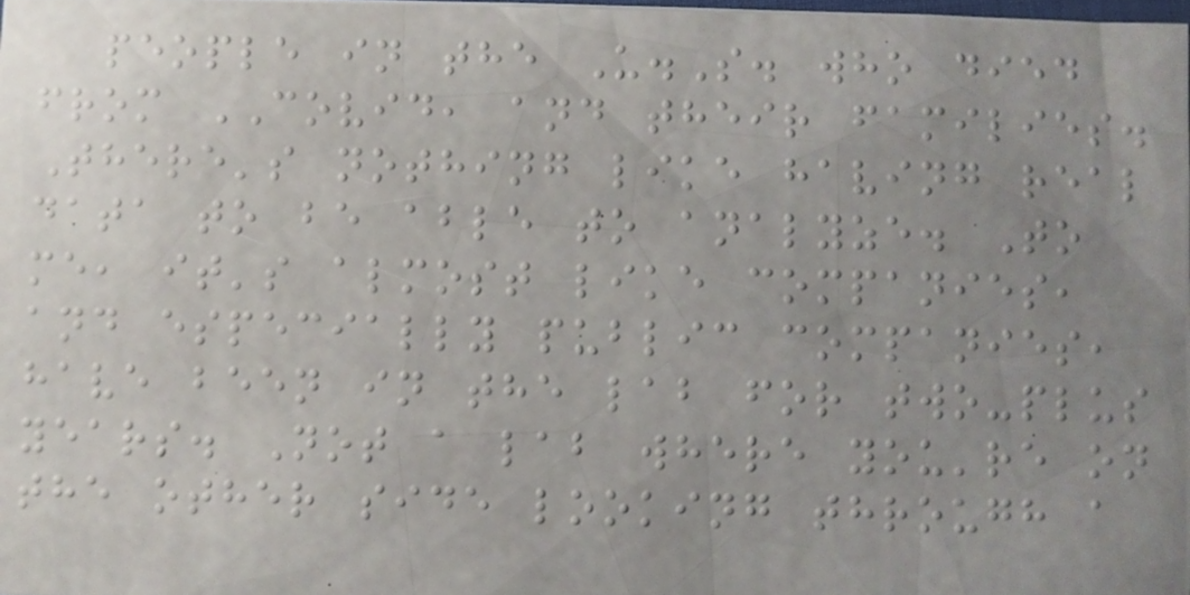people in the U.S. who died
from COVID, and their families.
There's nothing like having real
data to be able to analyze. To
me, it's almost like companies,
and especially public companies,
have been in the lab for two-plus
years. Not a lab where you're on
the other side looking through a
